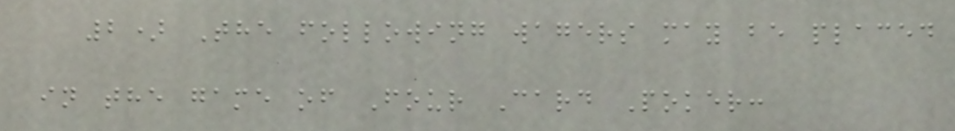2) The following wagers may be placed
in the game of Four Card Poker:
